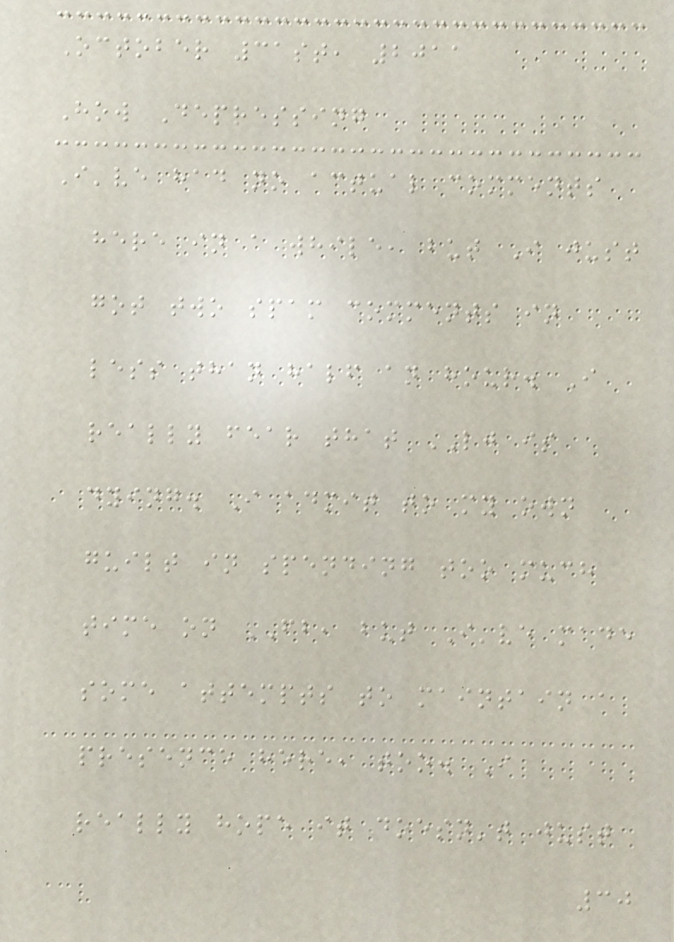October 31st, 2011
How Depressing
I've had no actual comments
here in a while, but I just
got two spam comments in
less than half an hour. I
really fear that LJ is
dying. I admit to my own
guilt in spending too much
time on FB, but I've made
some attempts to maintain a
presence here, too. I
really hope it doesn't just
30
